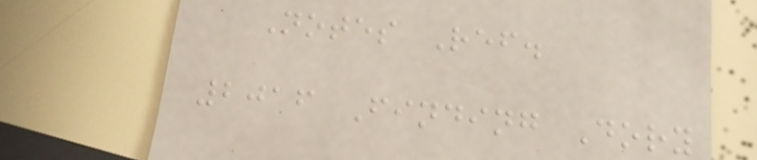Notes Ref.
2016 Finding Dory
